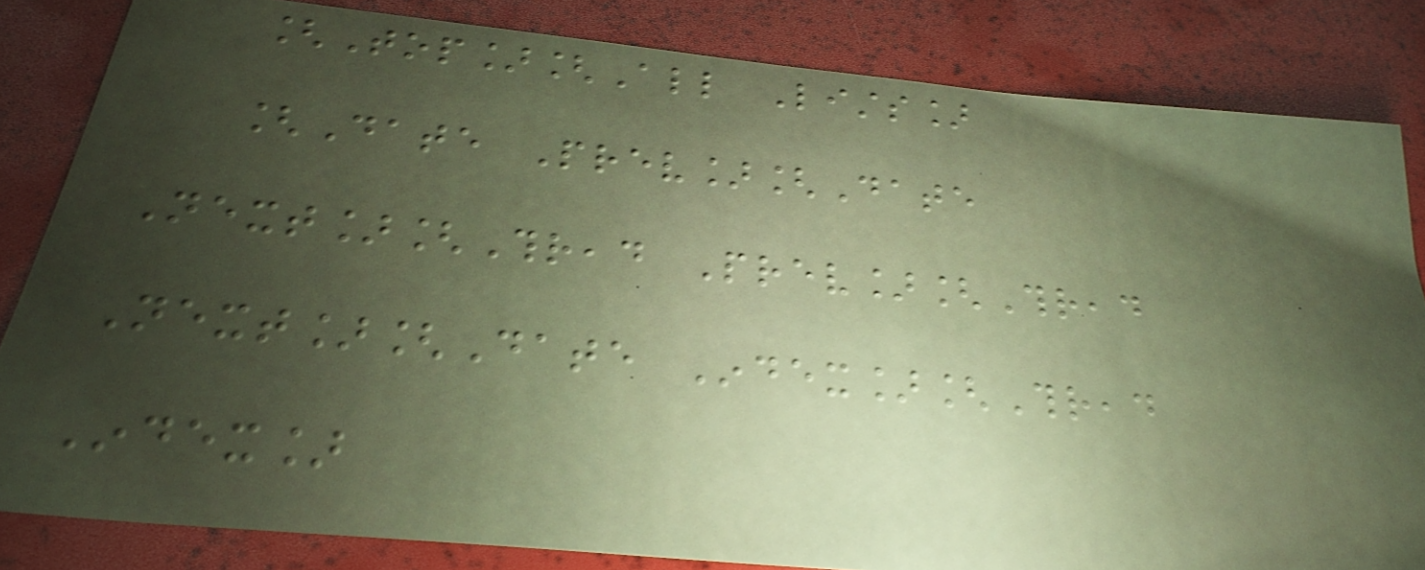[Top][All Lists]
[Date Prev][Date
Next][Thread Prev][Thread
Next][Date Index][Thread
Index]
